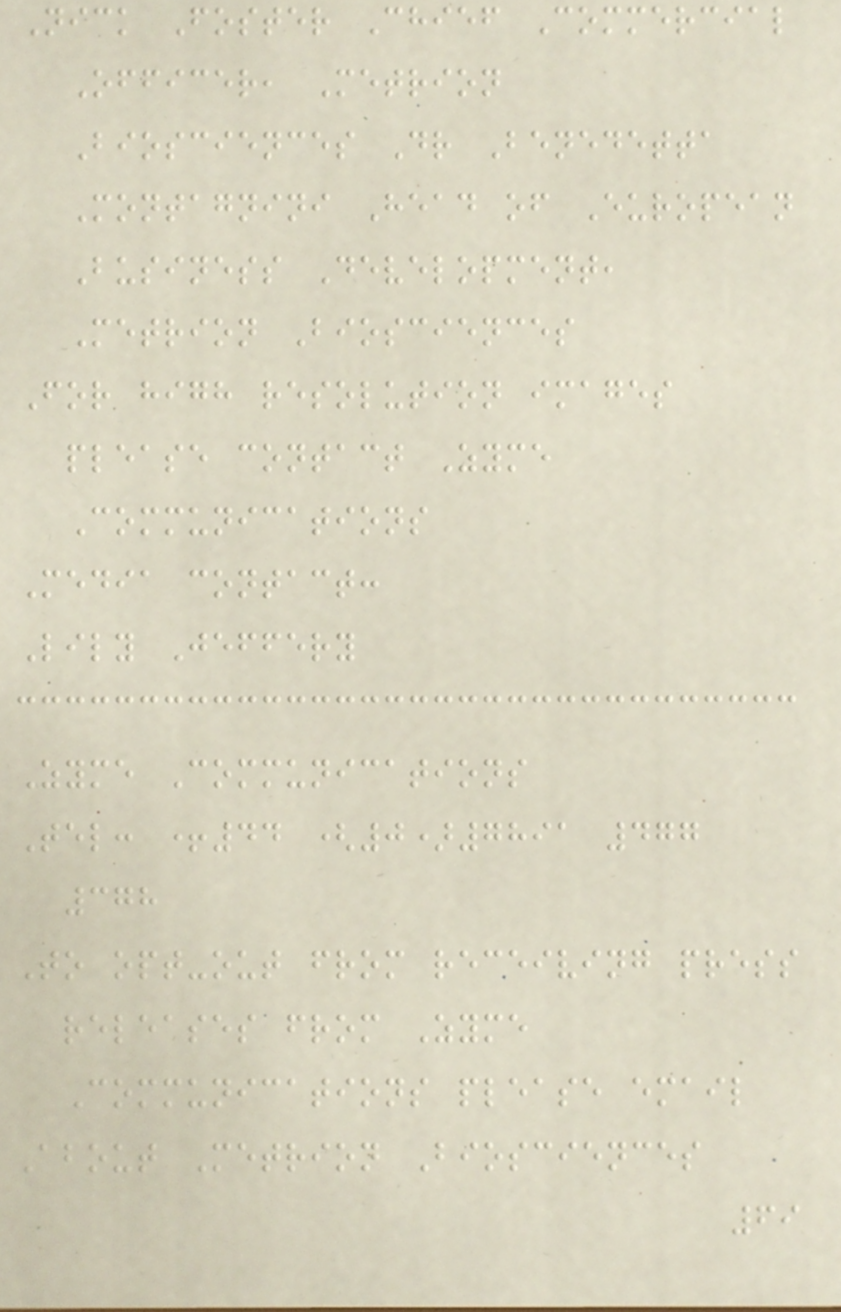Nick Foster Chief Commercial
Officer, Metrion
Biosciences Dr Benedetta
Montagnini Head of European
Business Development,
Metrion Biosciences
For high resolution images
please contact Zyme
Communications
Media contact:
Lily Jeffery
Zyme Communications
Tel: +44 (0)7891 477
378
To opt-out from receiving press
releases from Zyme
Communications please email
About Metrion Biosciences
69
